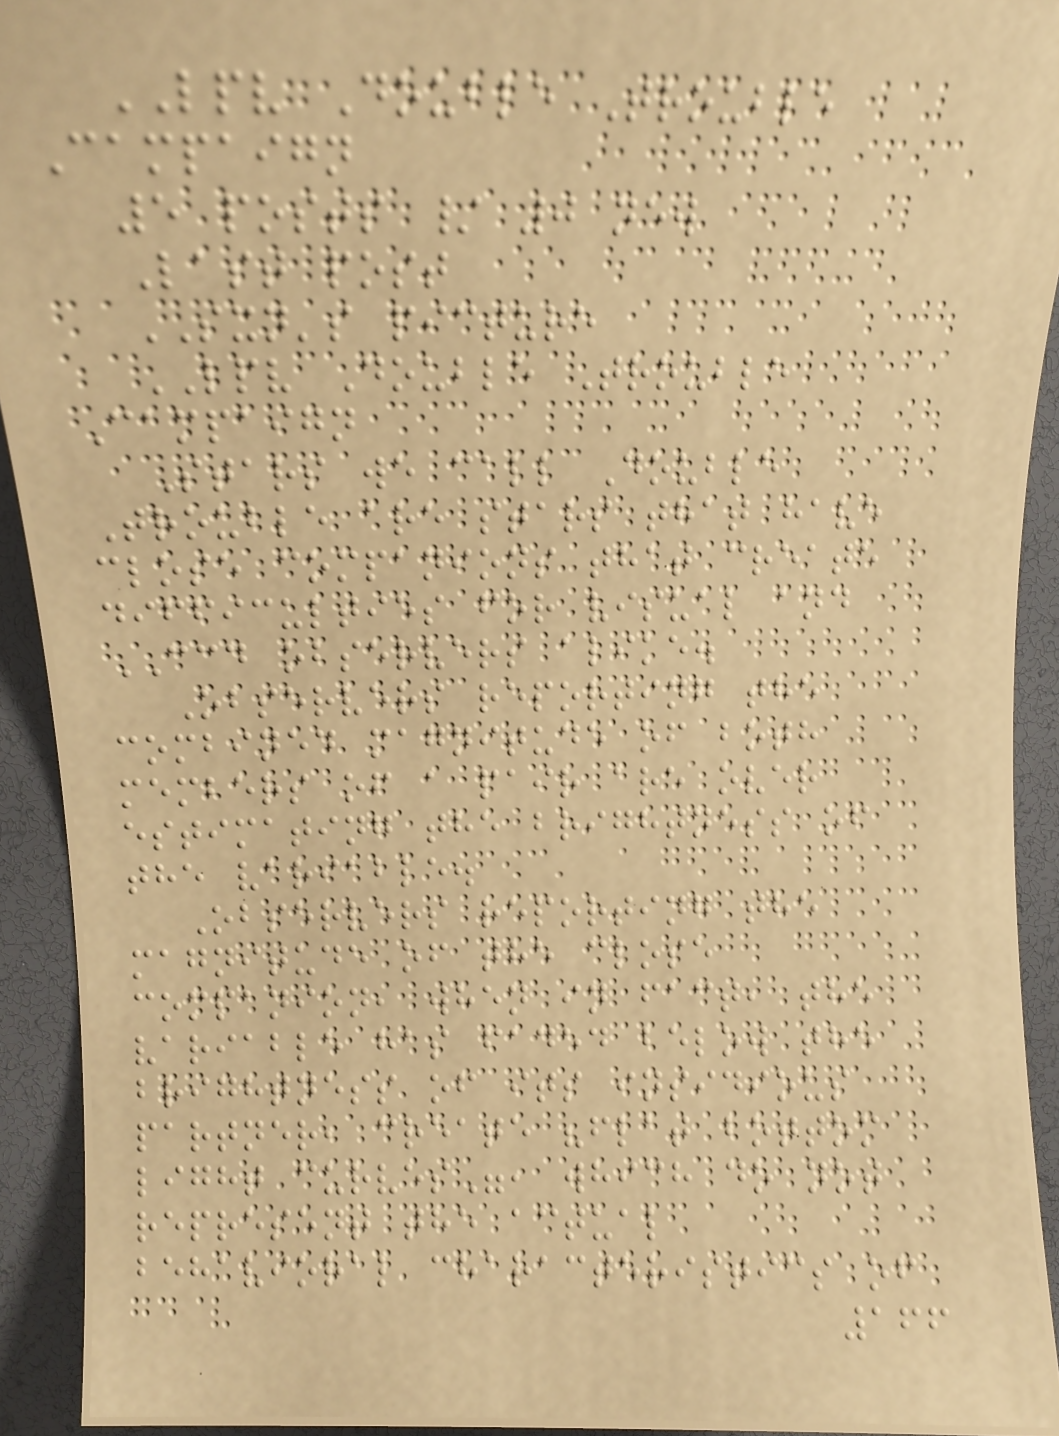LPV Double Trouble
Campaign
5 posts / 0 new
Last post
SXN's picture
LPV Double Trouble
Campaign
Stars we call Double
Trouble are stars that have
close companions that create
difficulties for visual and
CCD observers alike.
Observers reporting the
combined magnitude of both
members of a pair are over
estimating the brightness of
the variable.
Observers reporting the
magnitude of the close
companion, when in fact, the
variable has faded below the
brightness of its insidious
partner, create "flat bottom
light curves", which do not
represent the actual
behavioral characteristics of
166
